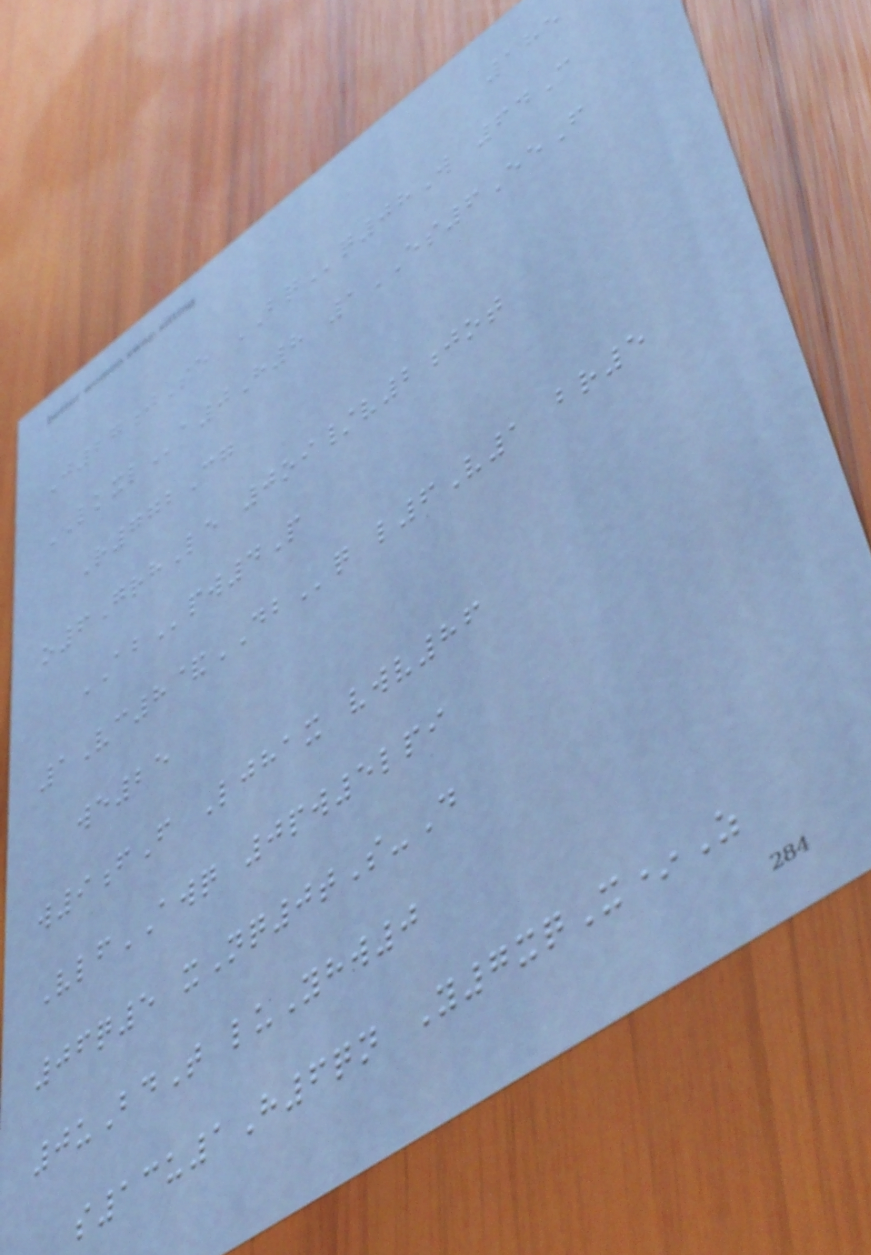185
J27jSe BQq08W 64C
LKXLa0H8 1ES6EeF
R772Cg
o6GrhLe 0oi/v2jot
ABpw4P
1Vc8&DBq l6V1 br5
we25
w9fF Ljhax vwv86
VlfAWQ 0pw5lpi
06q5 xNq0tS-D
0uBdT luYhw0
s13u1H6qn Y7xqX*Z
